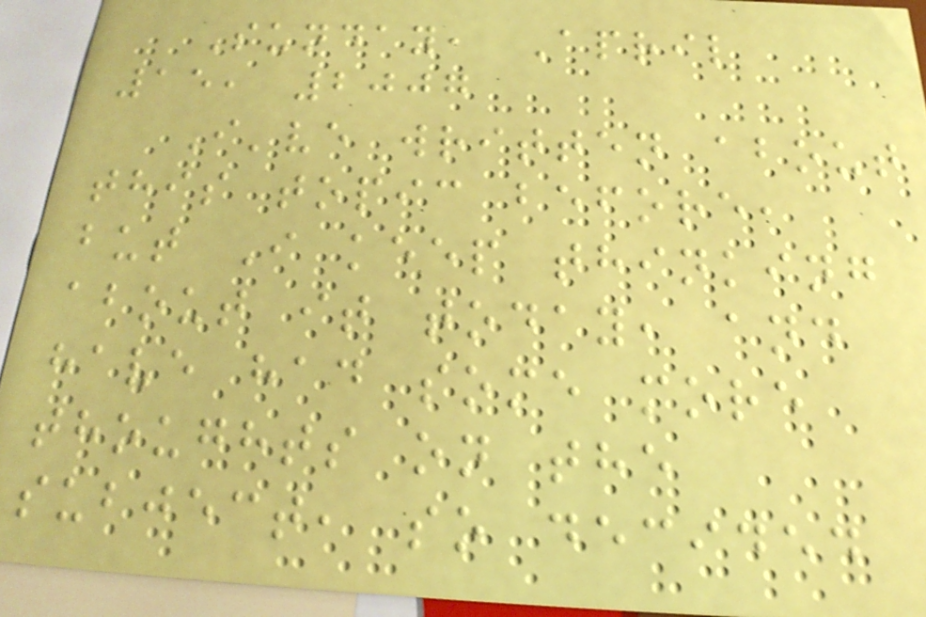Sunday, April
15, 2007
I've written about
this topic before,
but I keep thinking
about it today, and
have had some more
thoughts on the
subject, so decided
